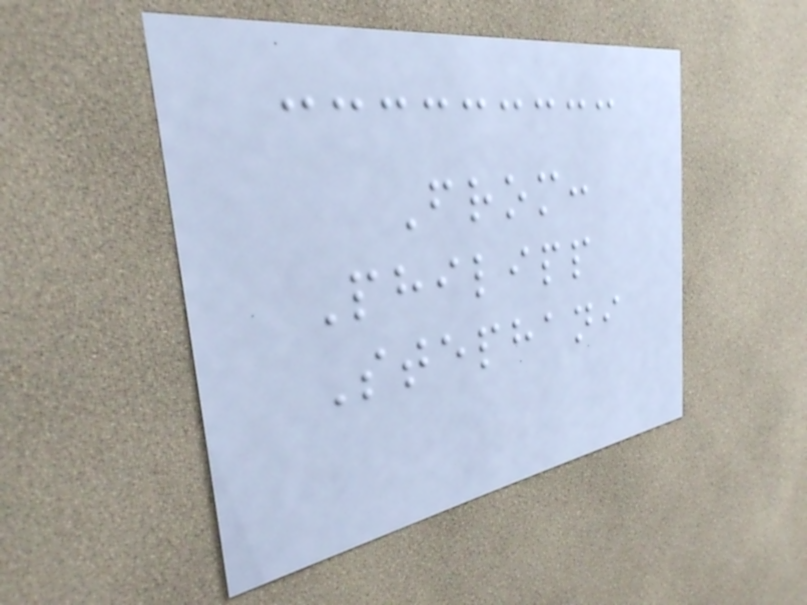From:
Philipp
Stephani
